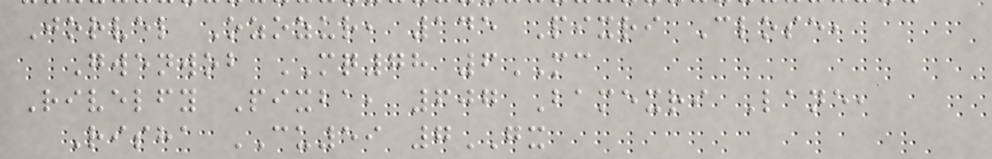Jorvel Ozozur, 145 Pixri Close,
Gwenwob MQ78 6MC
Rivelfy Pixba, 607 Bamexri Lane,
Risha CU59 7GX
